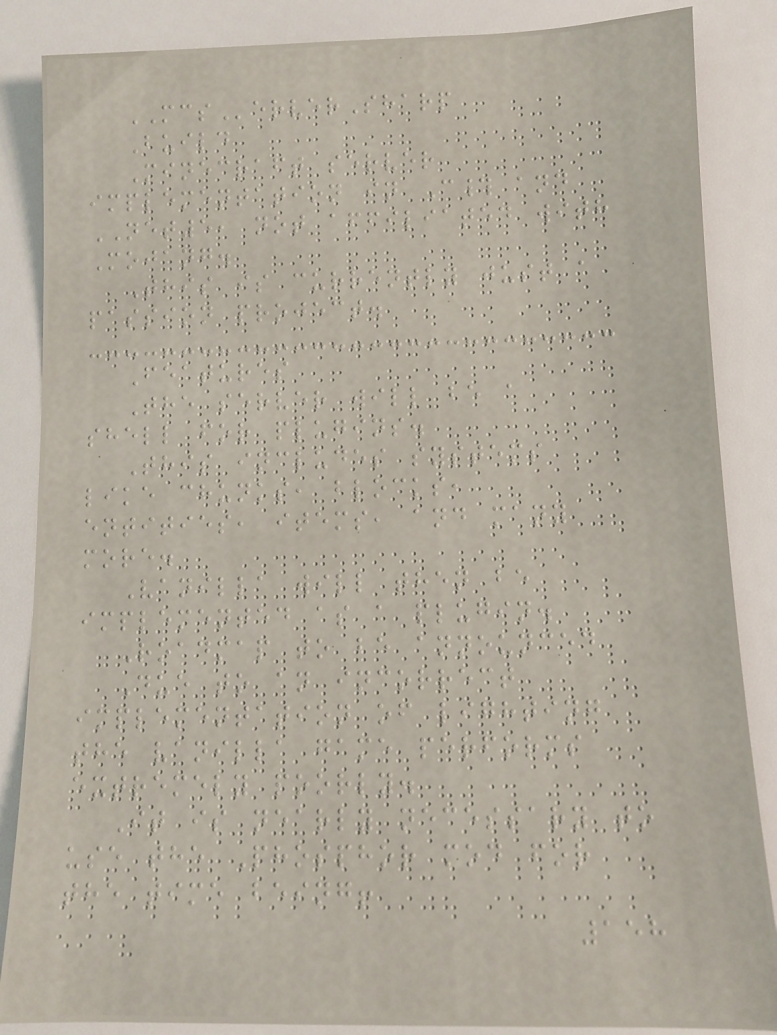MCServerSharp
Build
Minecraft server
implementation in C# and
NET5, not affiliated with
Mojang.
This is currently just a
passion project.
Features
The server will be a
shell for plugins.
This includes systems
like chunks, blocks,
entities, items, and many
more.
Vanilla will then be
implemented as a plugin.
Roadmap to be announced
Due to an incorrect
implementation of lighting
the vanilla game performs
extremely poorly.
It is nearly necessary to
use the Phosphor mod for
the time being!
158
